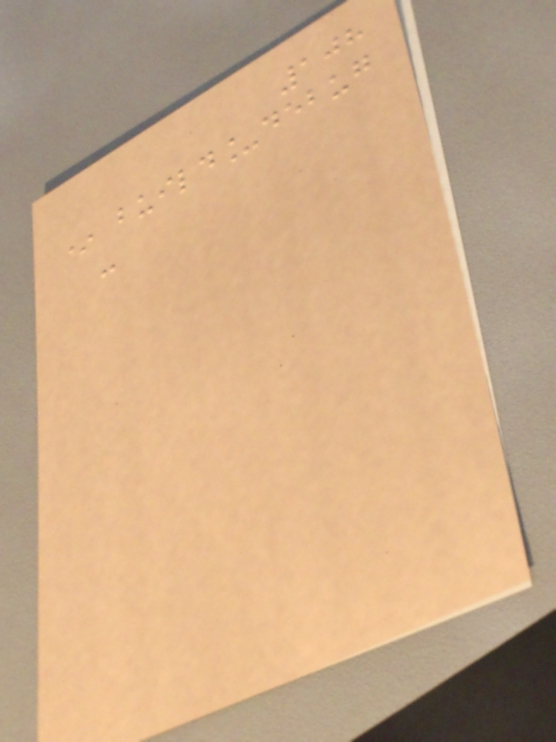108
* build_debug
-
